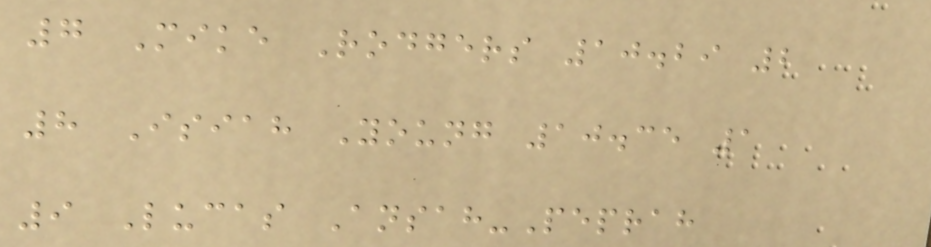7 Mike Rodgers 10.29 2
8 Isiah Young 10.35 1
9 Lucas Ansah-Peprah
